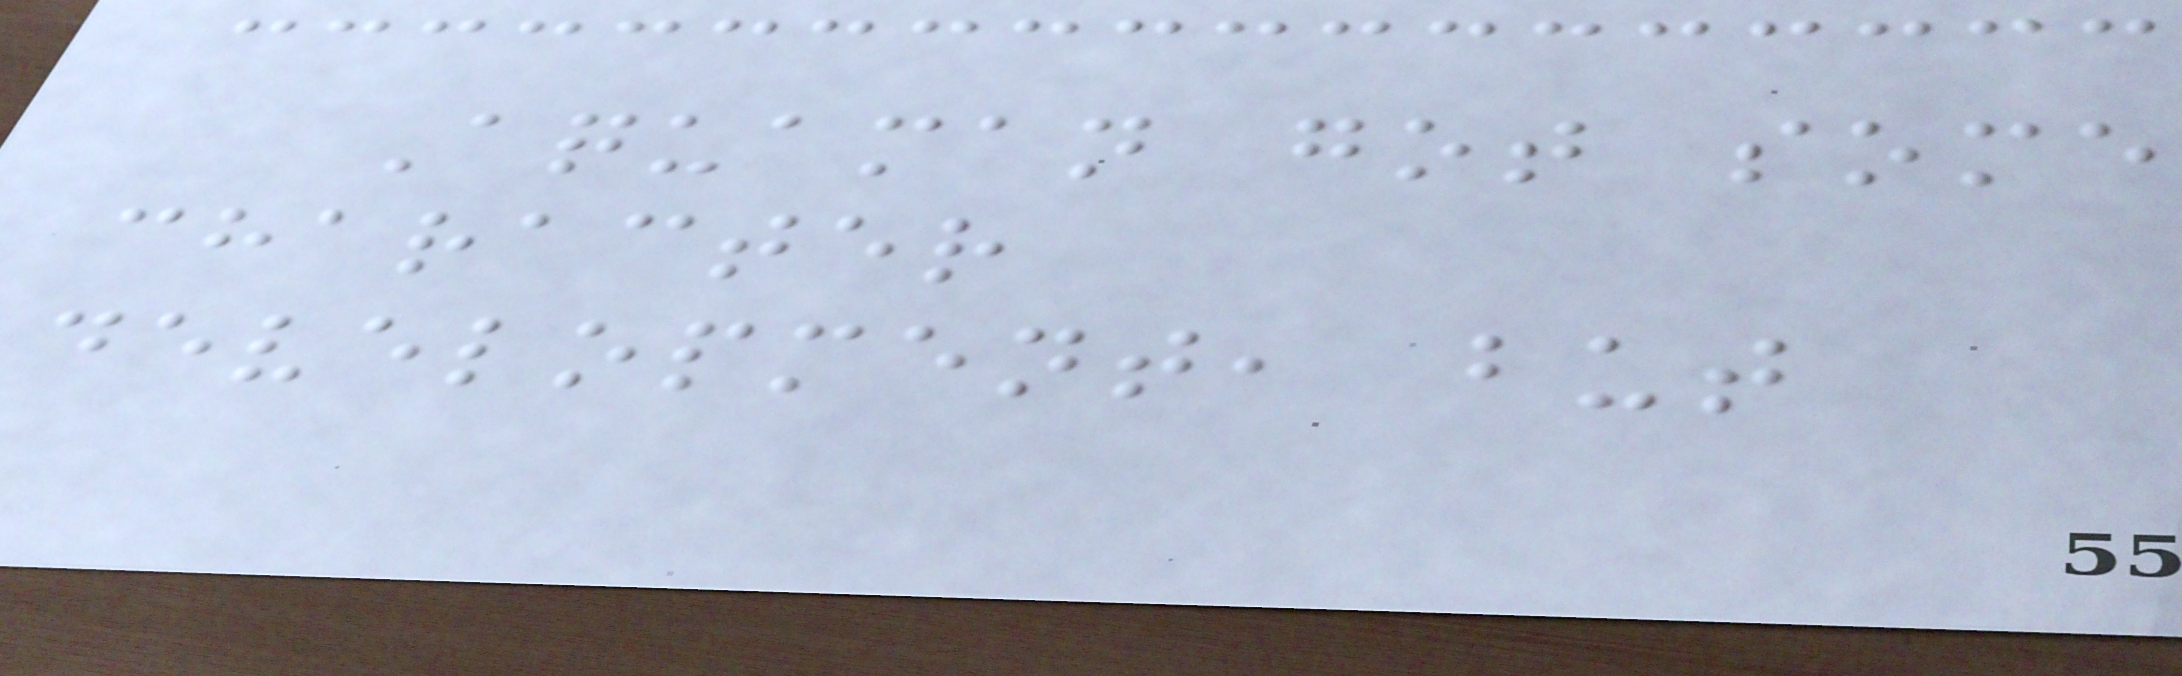Aquaman got some
character
development, but
